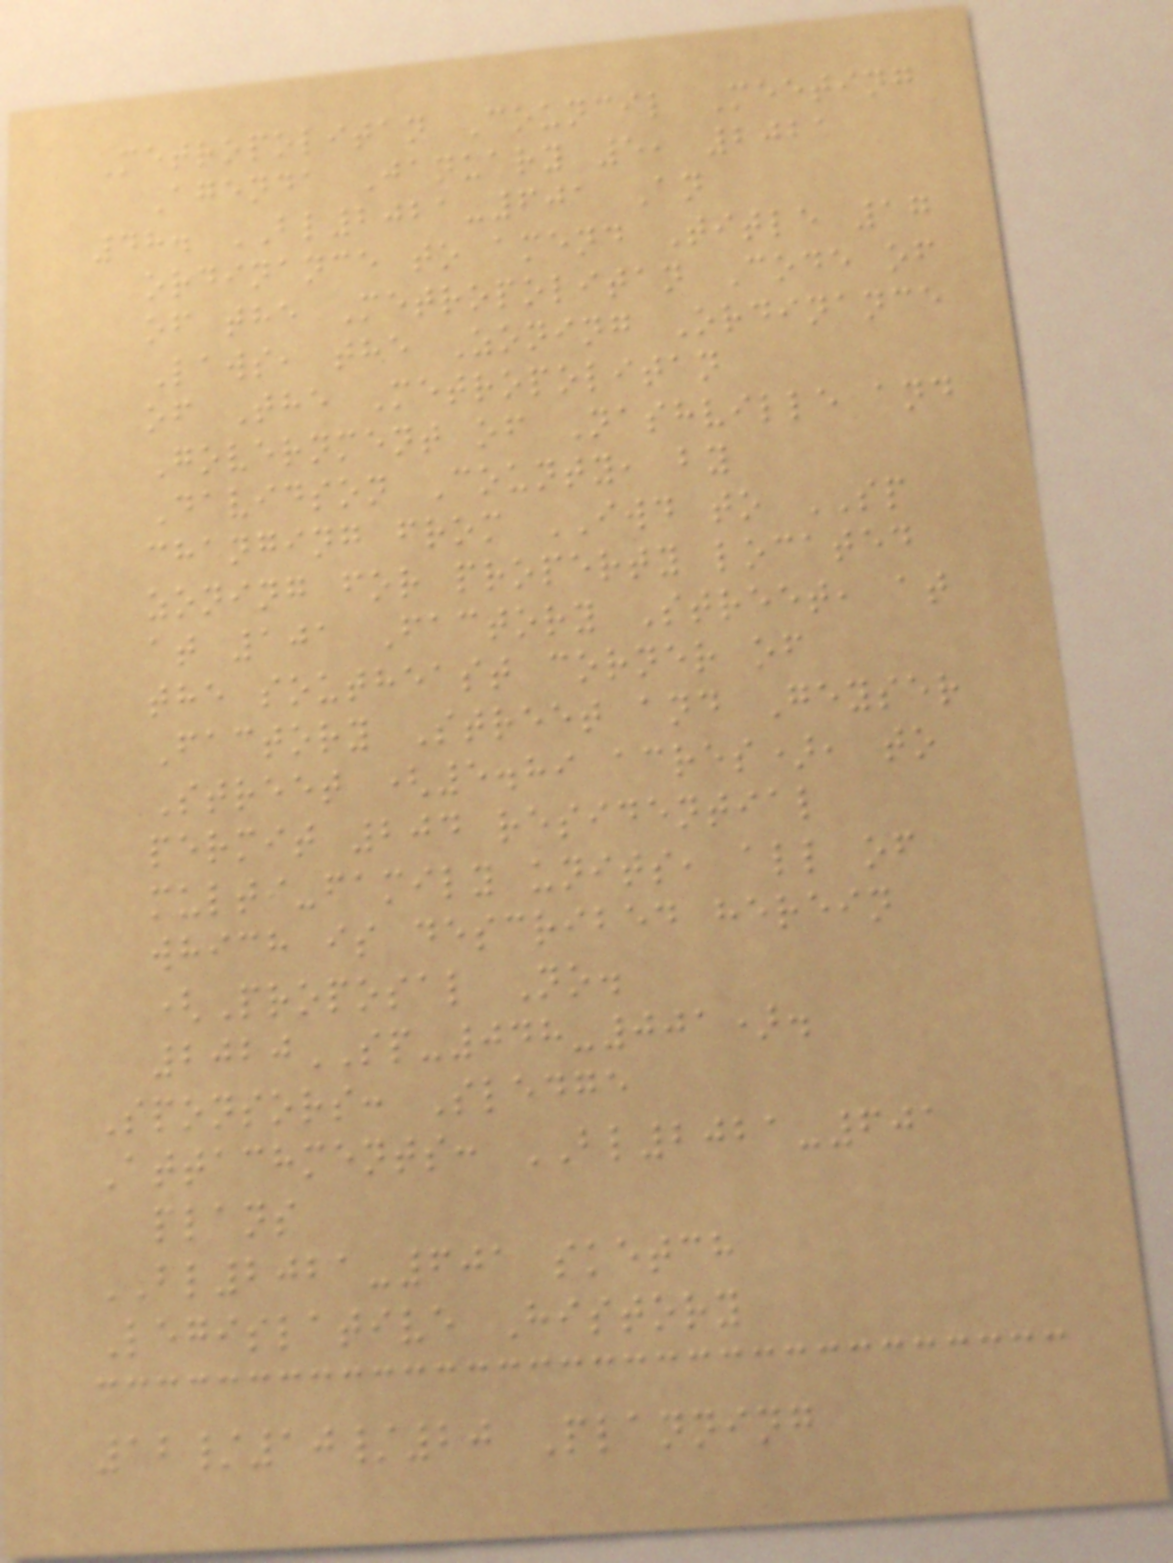Metropolitan Council Meeting
Agenda January 5, 2021
48. BL2021-601 An
ordinance to amend Title 17
of the Metropolitan Code of
Laws, the Zoning Ordinance
of The Metropolitan
Government of Nashville and
Davidson County, by
changing from IWD to SP
zoning for property located
at 101 Factory Street, at
the southeast corner of
Factory Street and Geyser
Street (5.89 acres), to
permit 204 residential
multi-family units, all of
which is described herein
(Proposal No.
2020SP-048-001).
Sponsors: Sledge
Attachments: BL2021-601
plans
BL2021-601 sketch
Legislative History
12/10/20 Planning
